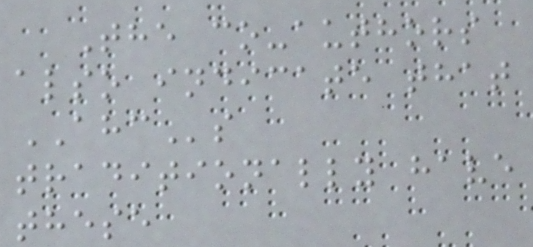The co-authors
also indicate that
AHCs
traditionally have
these
